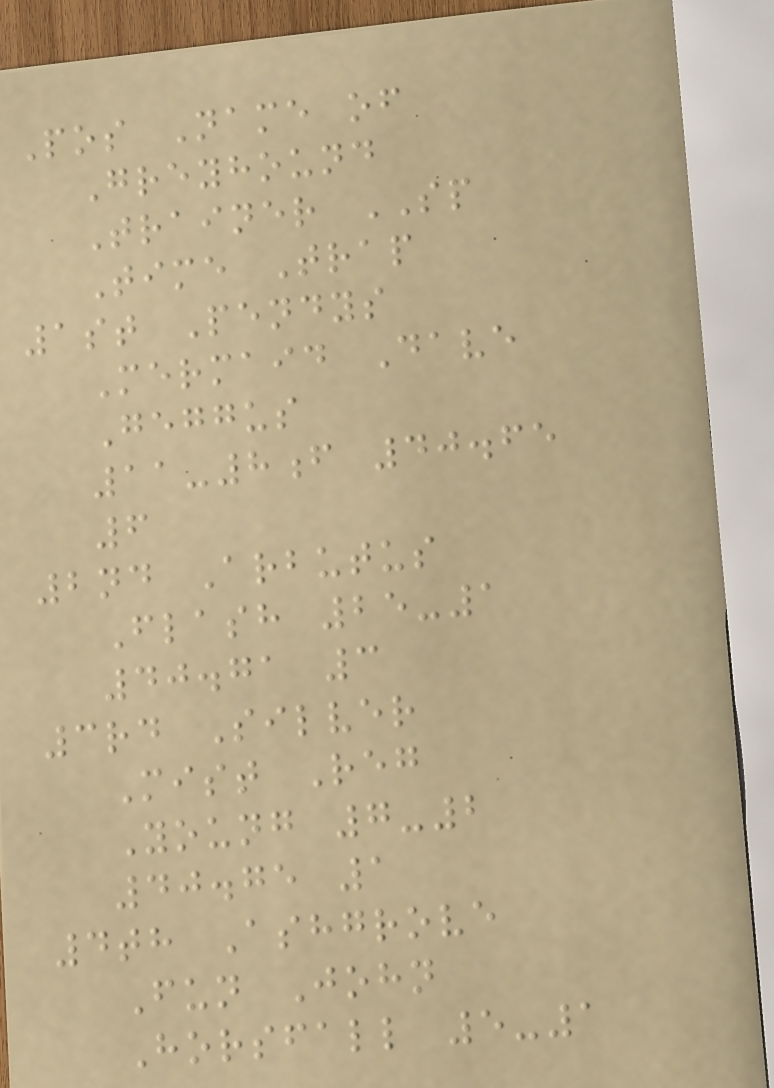Pos Name of
Greyhound
Trainer SP
Time Trap
1st Pendys
Mermaid Dave
Geggus
11-8f 40.65
6
2nd Arbutus
Flash 25-1
40.71 3
3rd Silver
Mist Reg
Young 7-2
40.75 1
4th Ashgrove
Fun John
Horsfall 5-1
